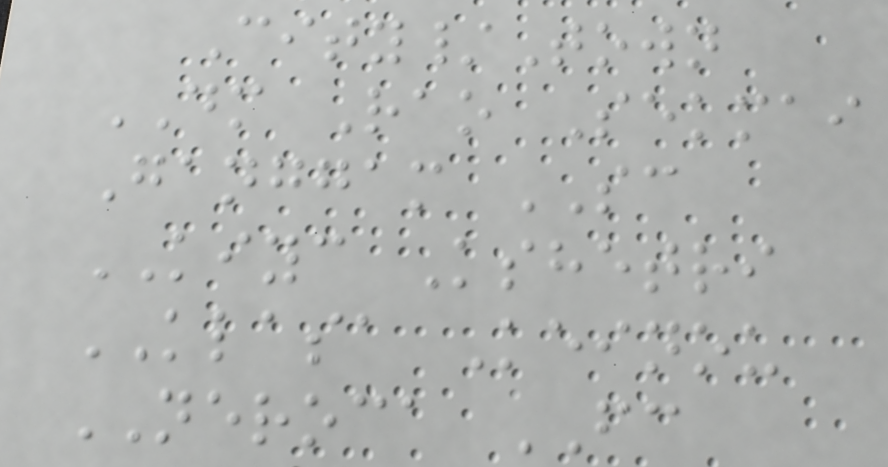City/Town
DM Rao Sekmai
Ganggam SC
KIYC Kshetri
KLASA Keinou
NEROCA FC
